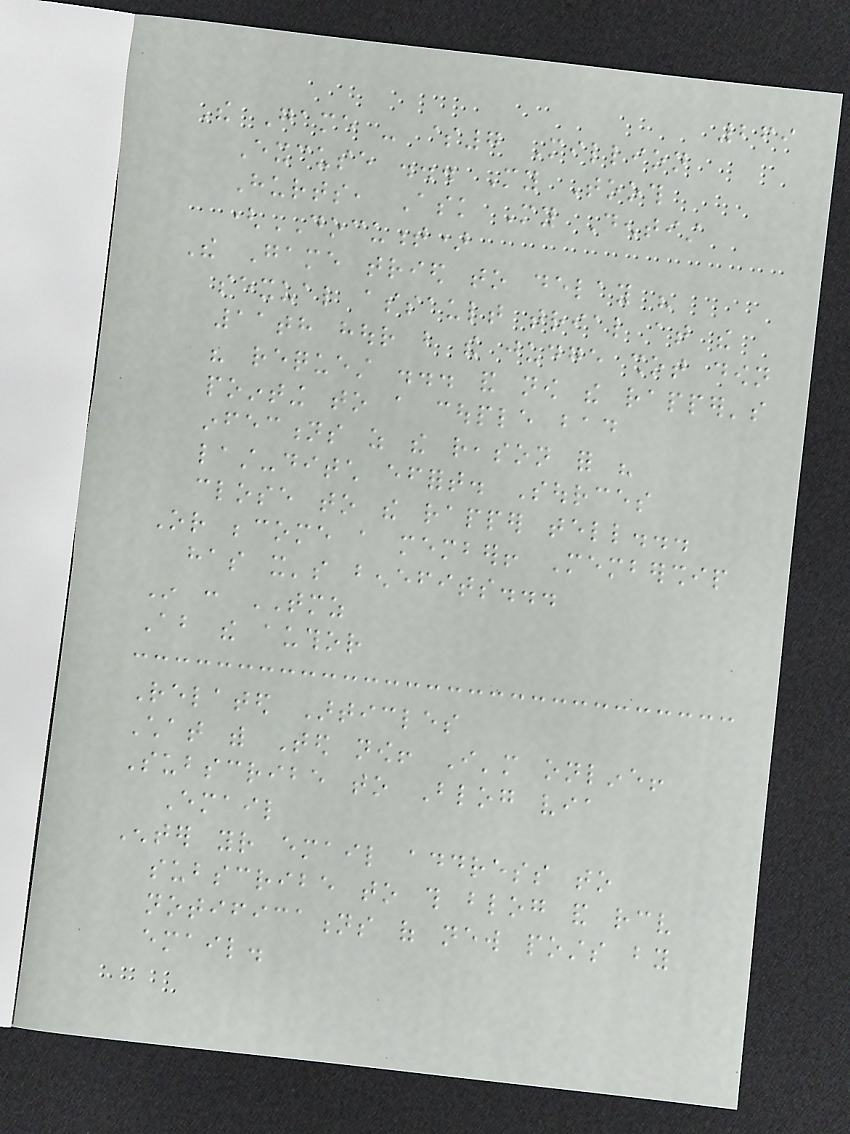269
The Game - $7 Million
Excuse ... My Tooth
Hurts, Ask My Dentist
(DOCUMENT)
The Game tried to delay his
sexual assault trial at the
11th hour but the judge shot down
his request ... and now the rapper's
pointing to a couple bad
infections as the reason for his
last-ditch effort. Sources
close to the rapper tell...
Or become a member! Membership
has it's benefits...
In : TMZ
About the author
Related Articles
Chat with Ted now! I'm online!
Subscribe to Blog via
Email
Enter your email address to
subscribe to this blog and receive
notifications of new posts by
email.
